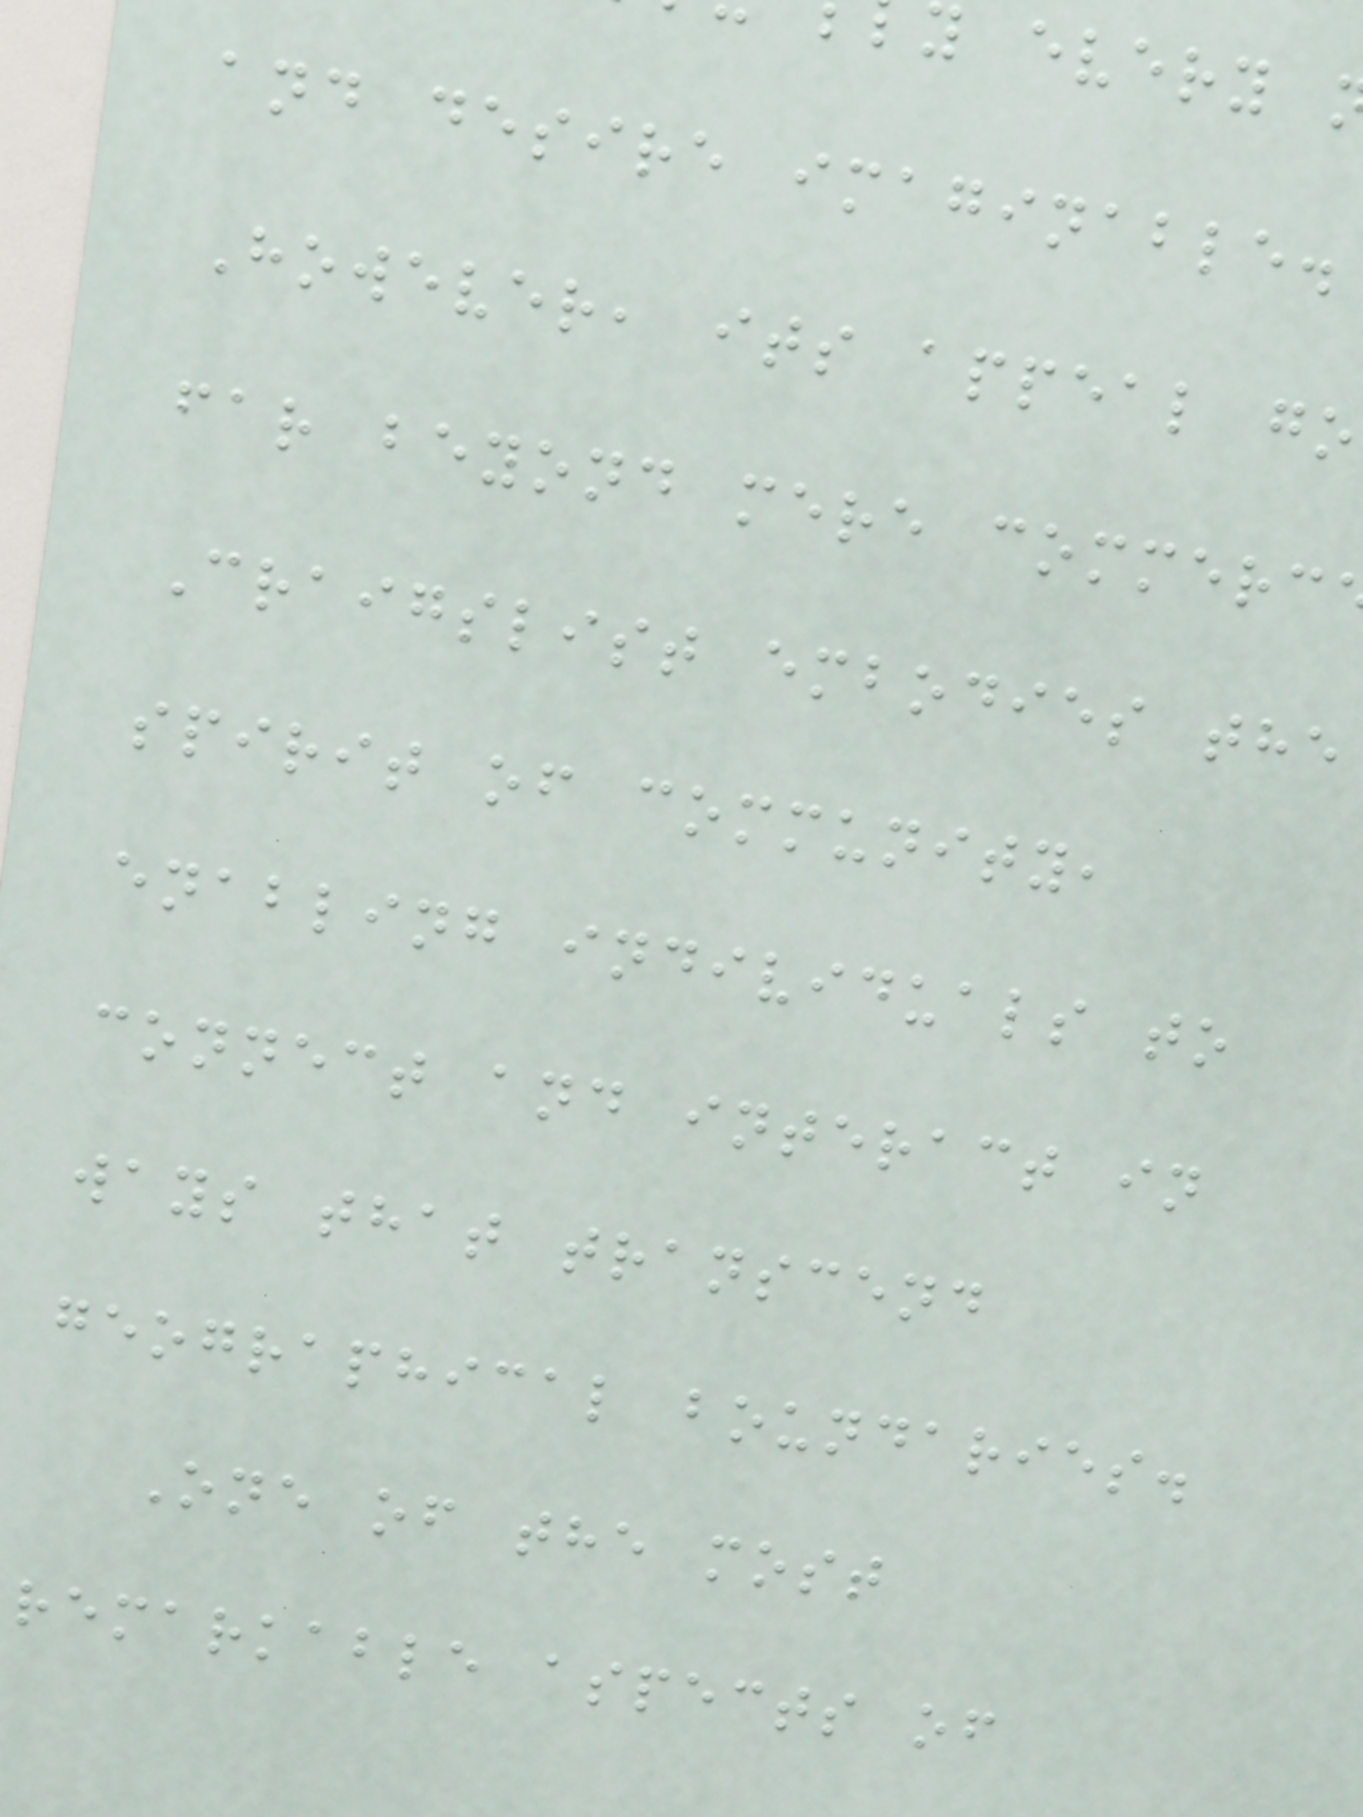y every
and desire imaginable.
However, its appeal go
far beyond mere commerc
Craigslist embodies the
spirit of community,
enabling individuals to
connect and interact in
ways that transcend
geographical boundaries.
One of the most
remarkable aspects of
